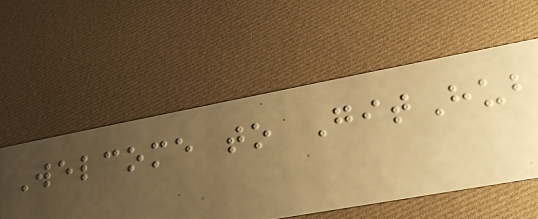Welcome to GitHub
